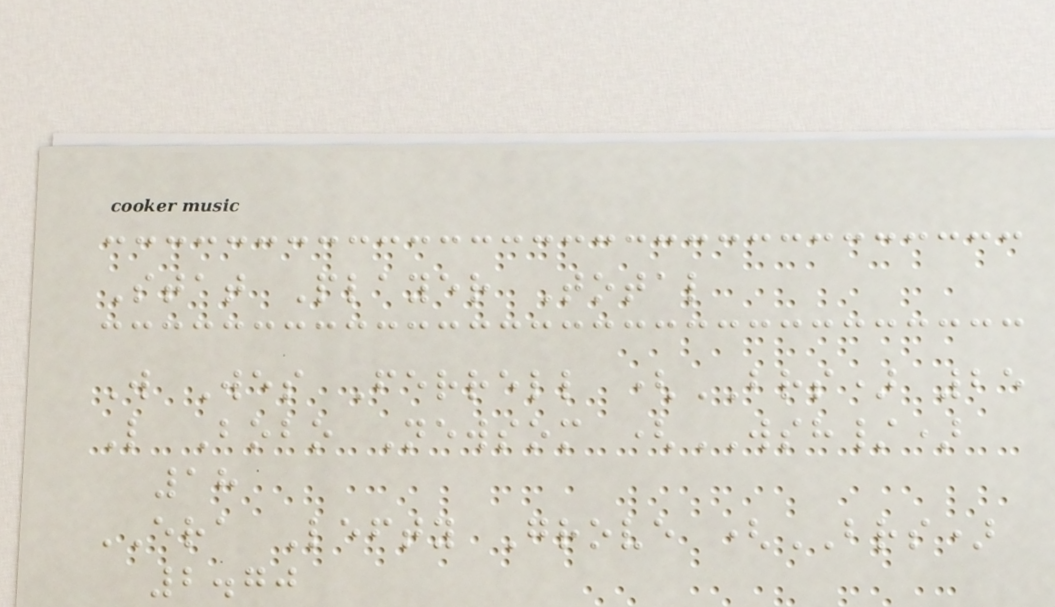Stat Player Total
W Wes Ferrell (BRS) 25
L Bobo Newsom (WSH/)
18
ERA Lefty Grove (BRS)
2.70
